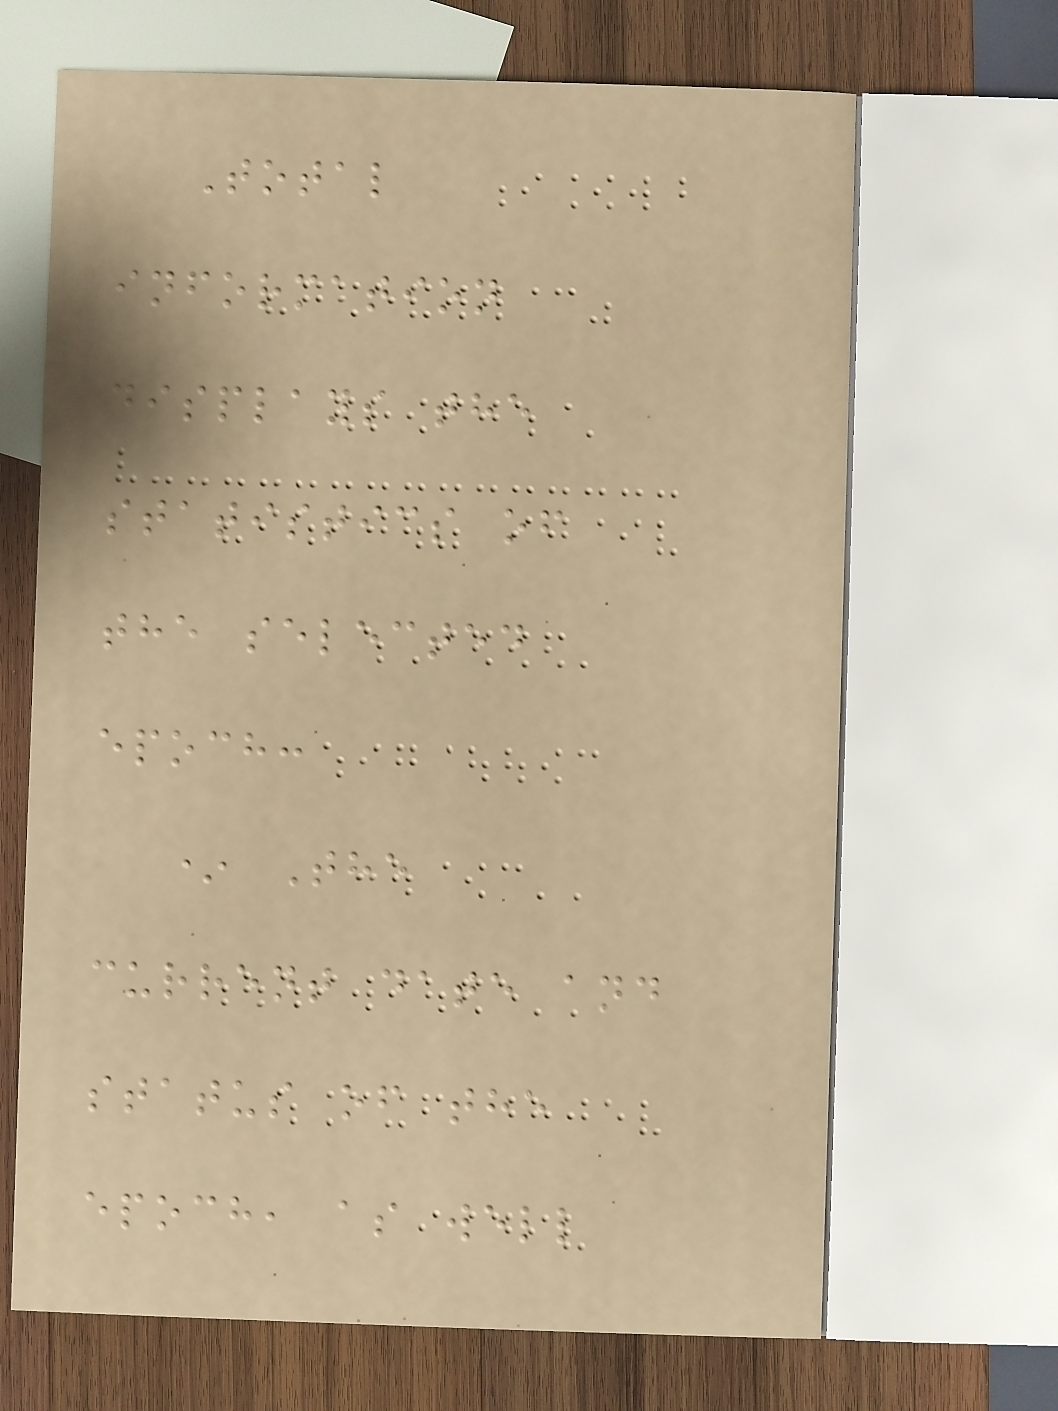Total
information
displays the
statistics of
the selected
epoch:
* The
current date and
status of the
epoch, as well
